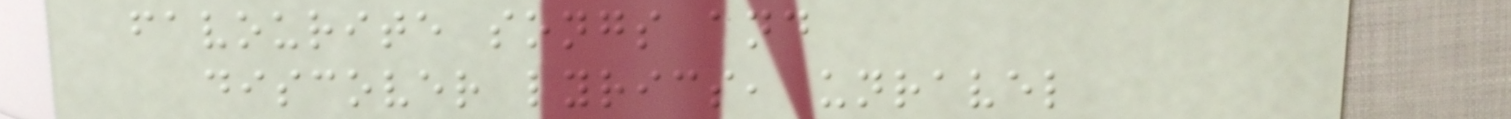favourite songs and
discover lyrics, unravel
